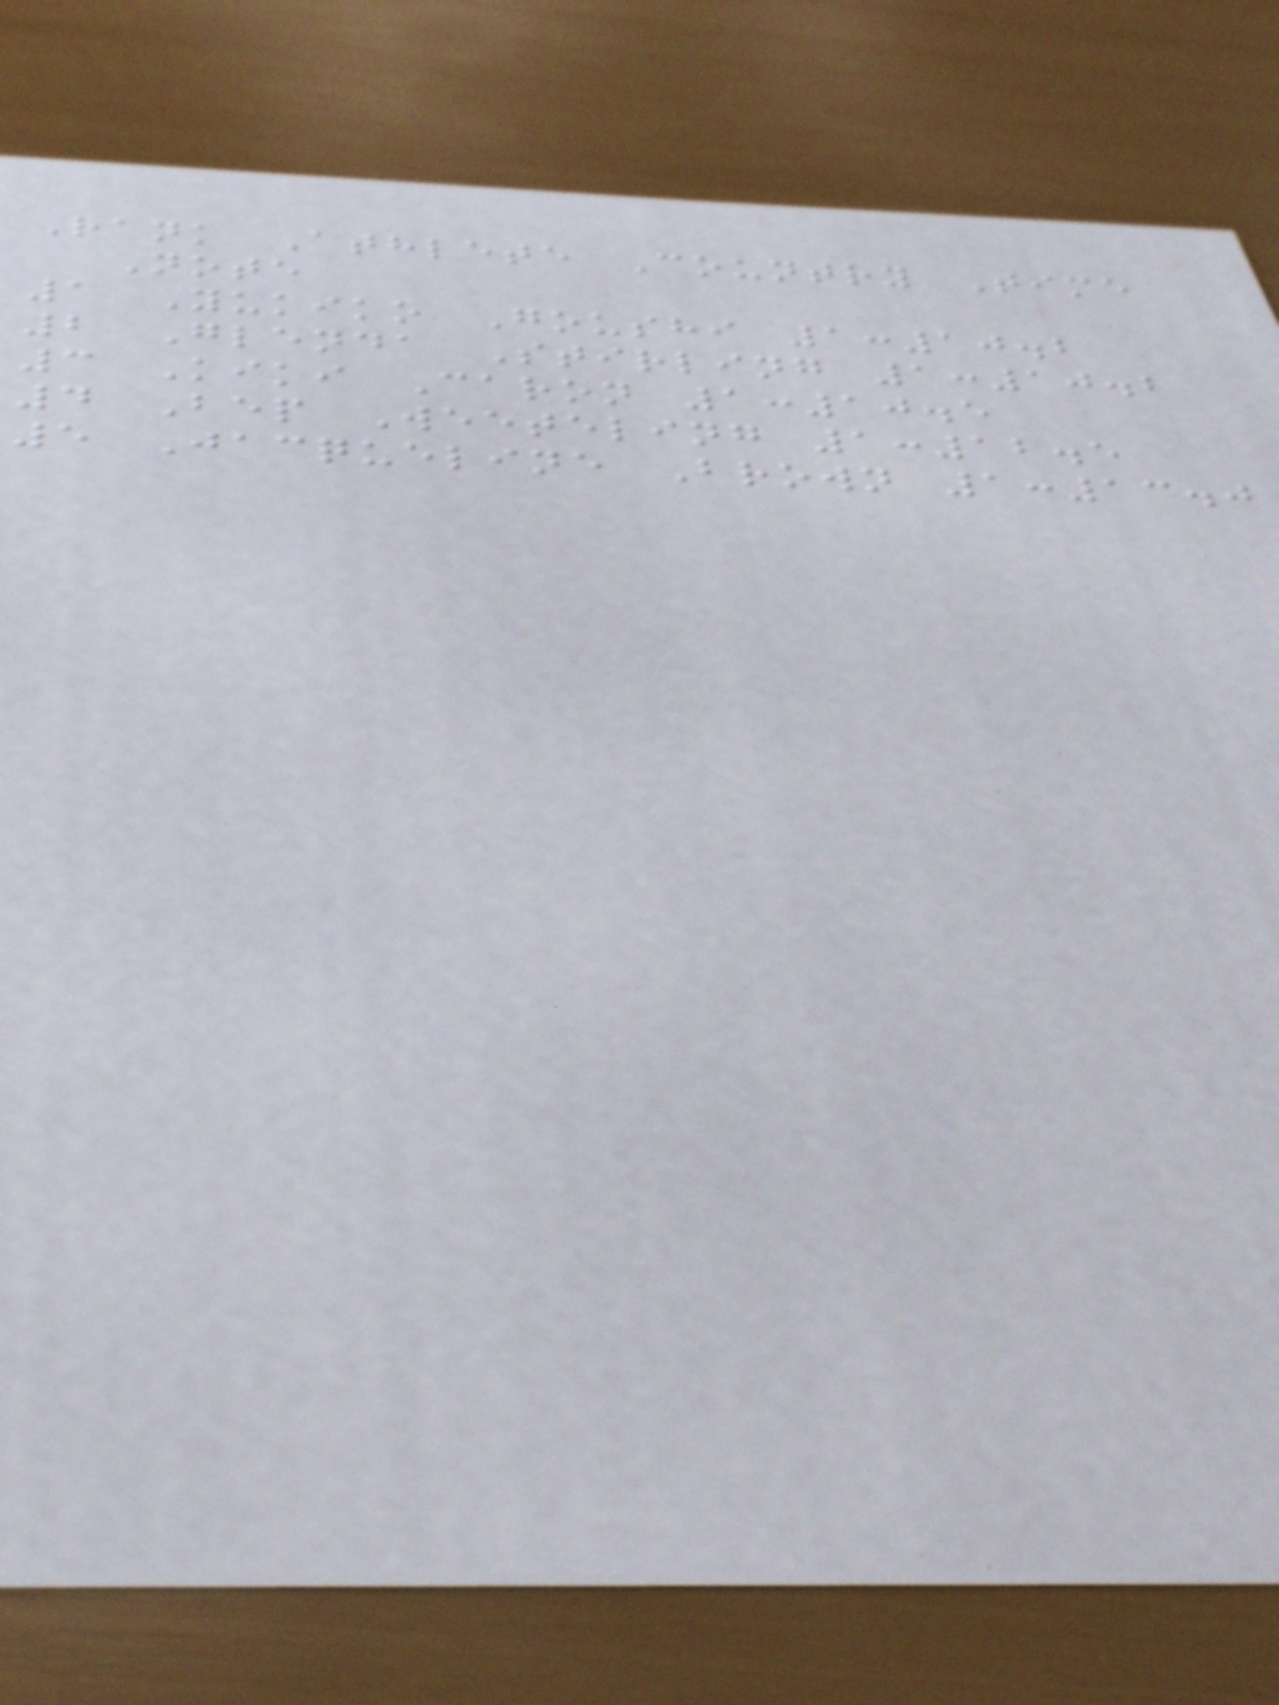Rank Athlete Country Time
Note
1 Yukiko Goushi 1:10.2
2 Glenda Stirling 1:10.2
3 Kiki Caron 1:10.5
4 Bep Weeteling 1:12.5
5 Jacqueline Brown 1:13.0
